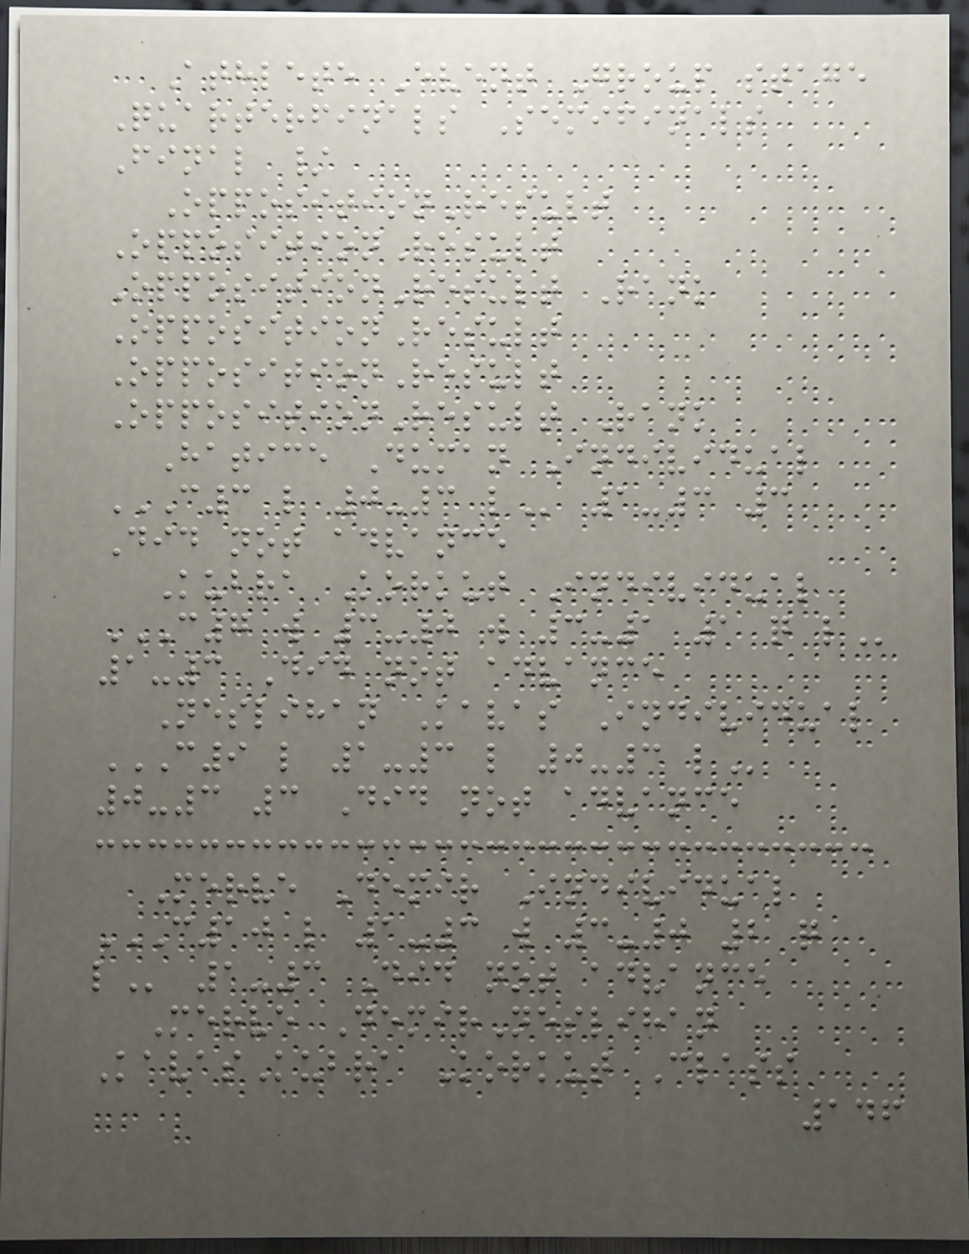Athlete Event Group stage
Quarterfinals Semifinals
Final /
OppositionResult
OppositionResult
OppositionResult Rank
OppositionResult
OppositionResult
OppositionResult Rank
Hatice Duman Individual
C3 L 0-3 L 1-3 3
Did not advance
Kubra Korkut Individual
C7 W 3-0 W 3-1 1 Q L
1-3 Did not advance
Neslihan Kavas Individual
C9 L 1-3 L 0-3 L
0-3 3 Did not advance
Merve Demir Individual
C10 L 1-3 W 3-0 2 Q
L 1-3 Did not advance
Merve DemirNeslihan
KavasKubra Korkut Class
146
